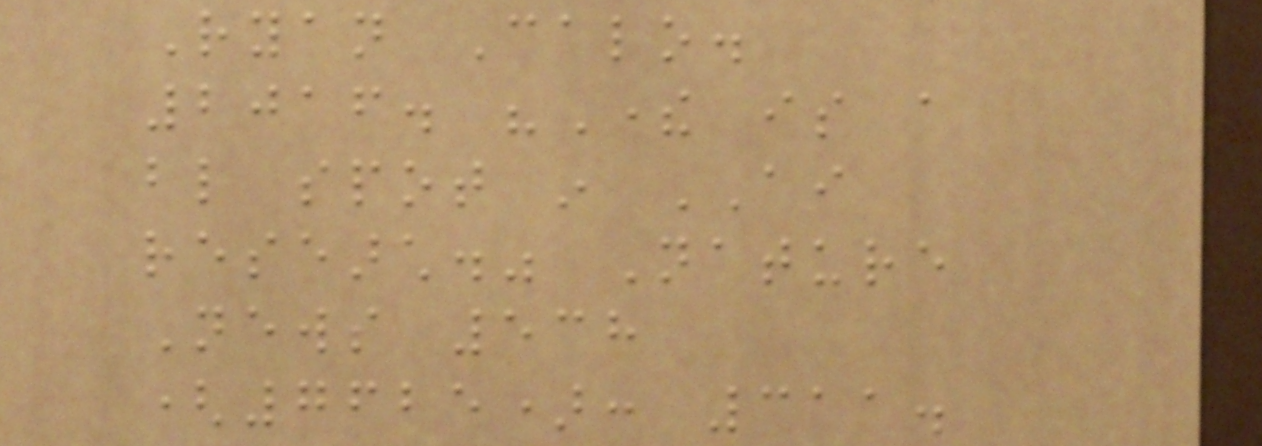Ryan Calo.
2016. "There is a
blind spot in AI
research." Nature
News 538
(7625): 311.
